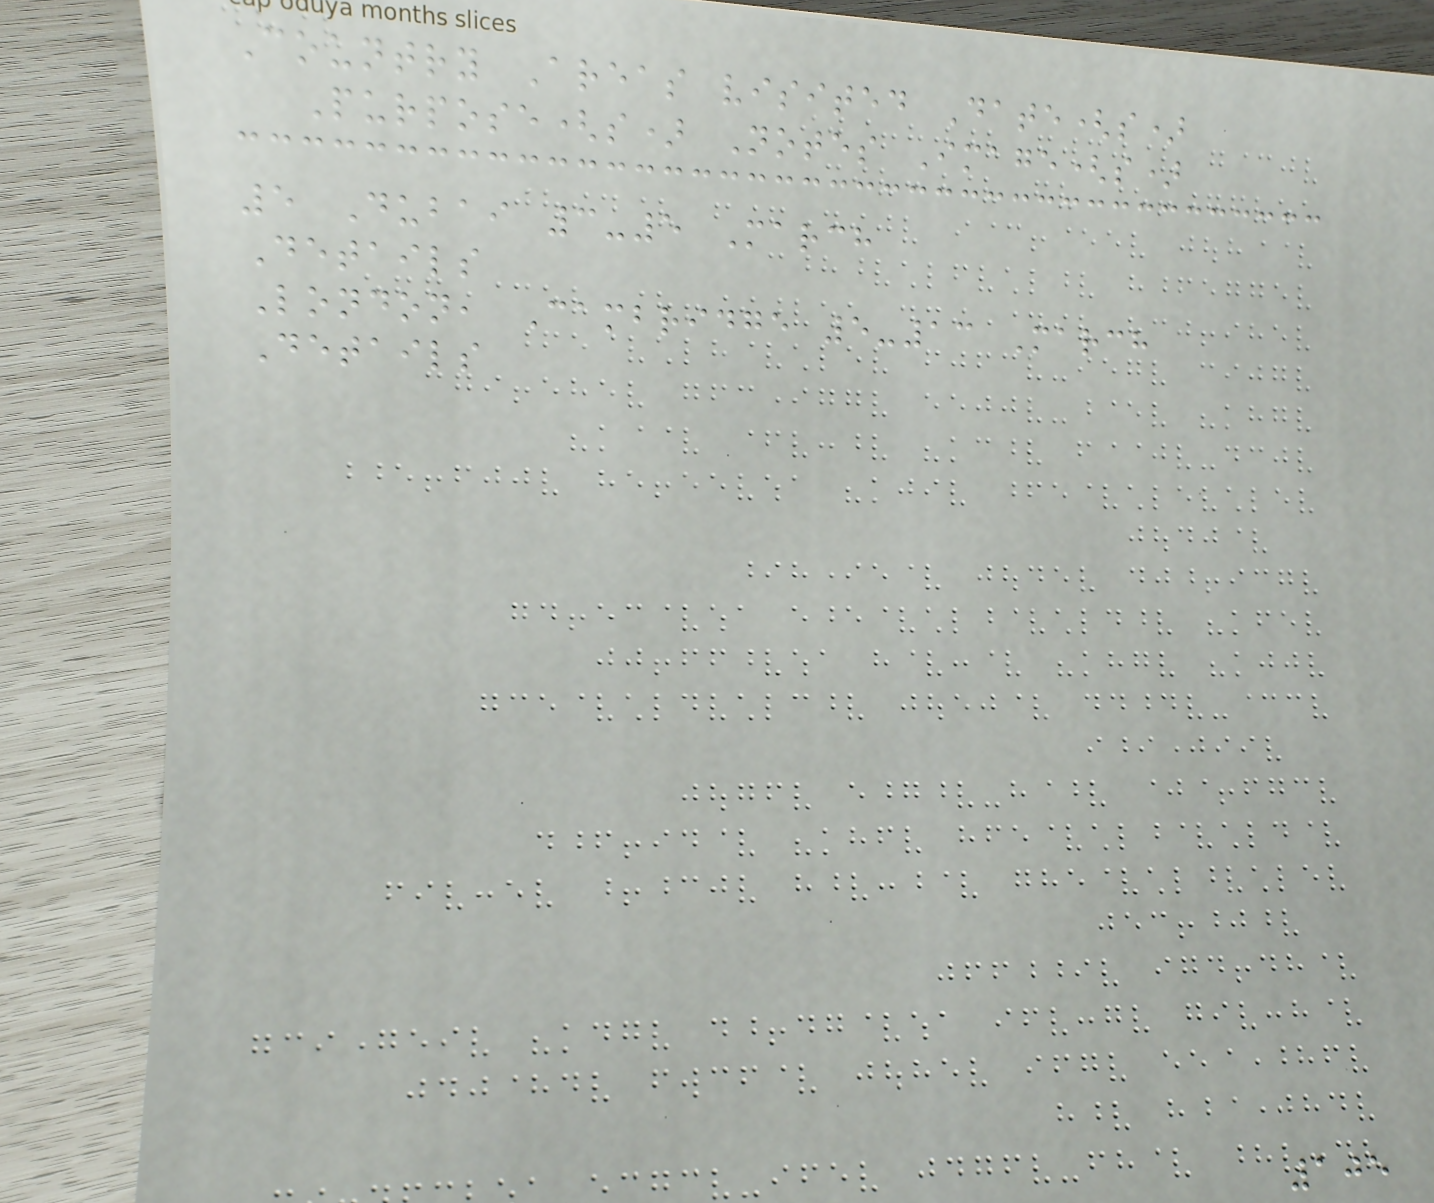Country Areas visited Date(s)
Purpose(s) Notes Image(s)
5 Dubai 3-5 March
Details
London, Cambridge 5-13 March
Details
105
